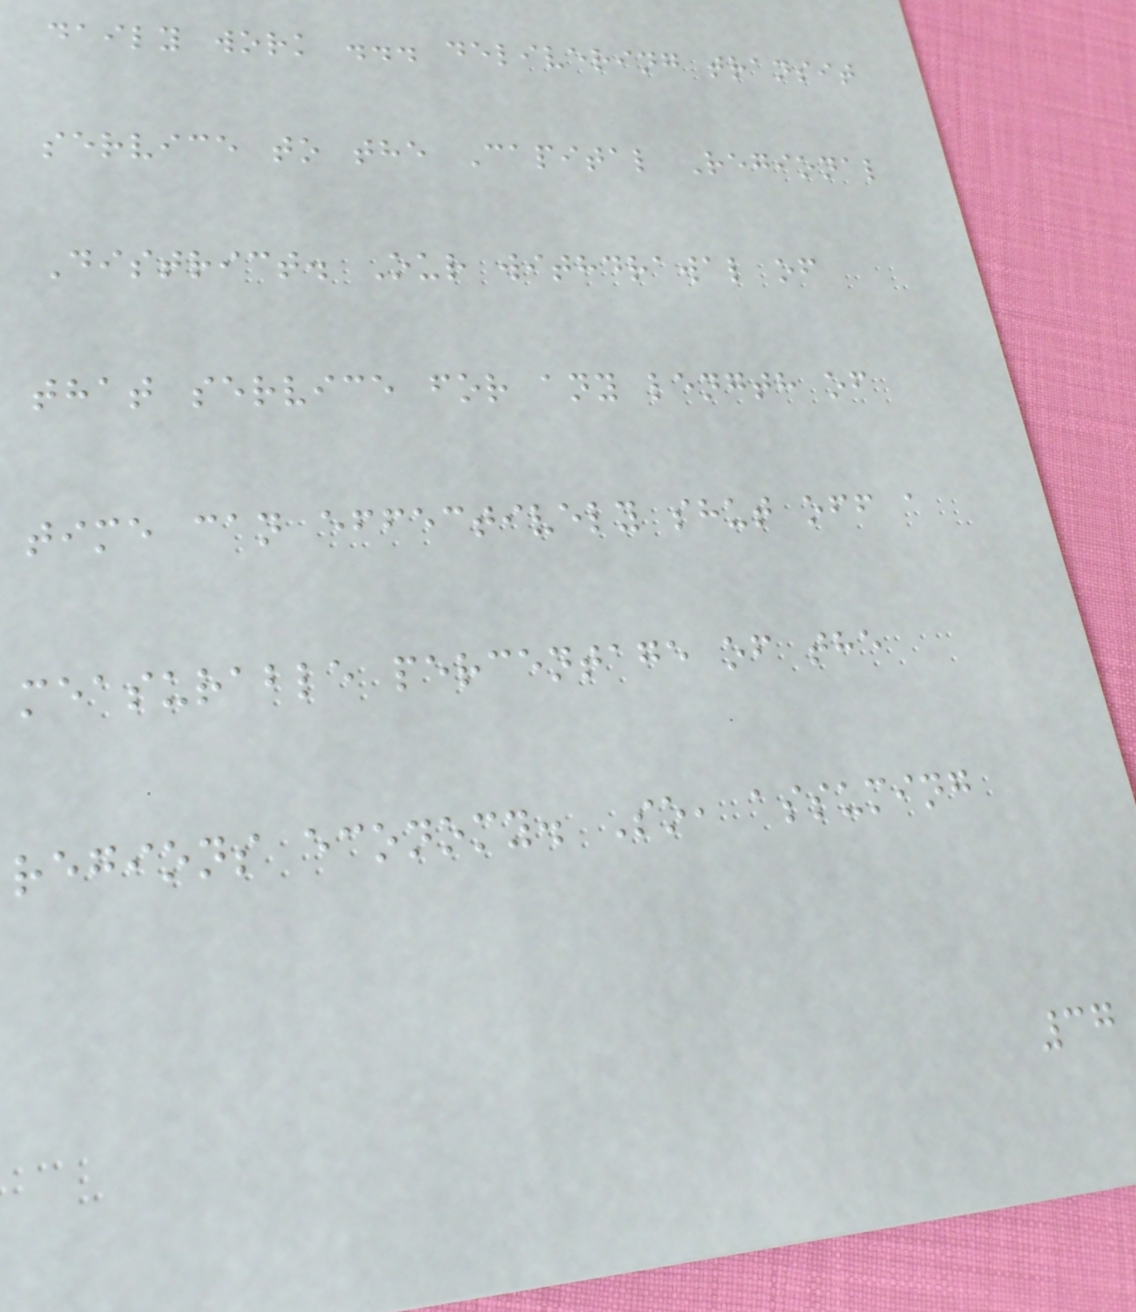daily work ... delivering transit
service to the Capital Regional
District. Our withdrawal of
that service for any length of
time can effectively shut off a
measurable percentage of the
regions economy. So, assuming
37
